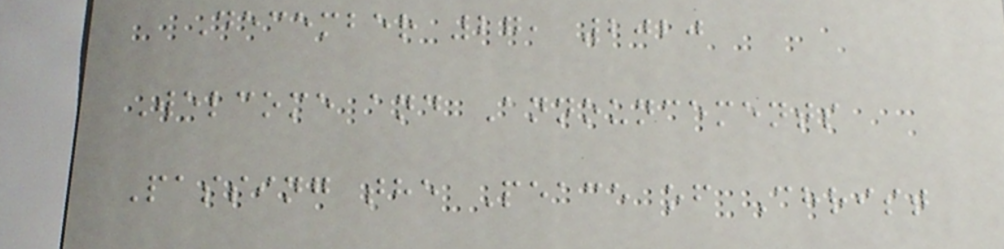December 27, 2020
Welcome and Announcements
Passing the Peace of Christ
